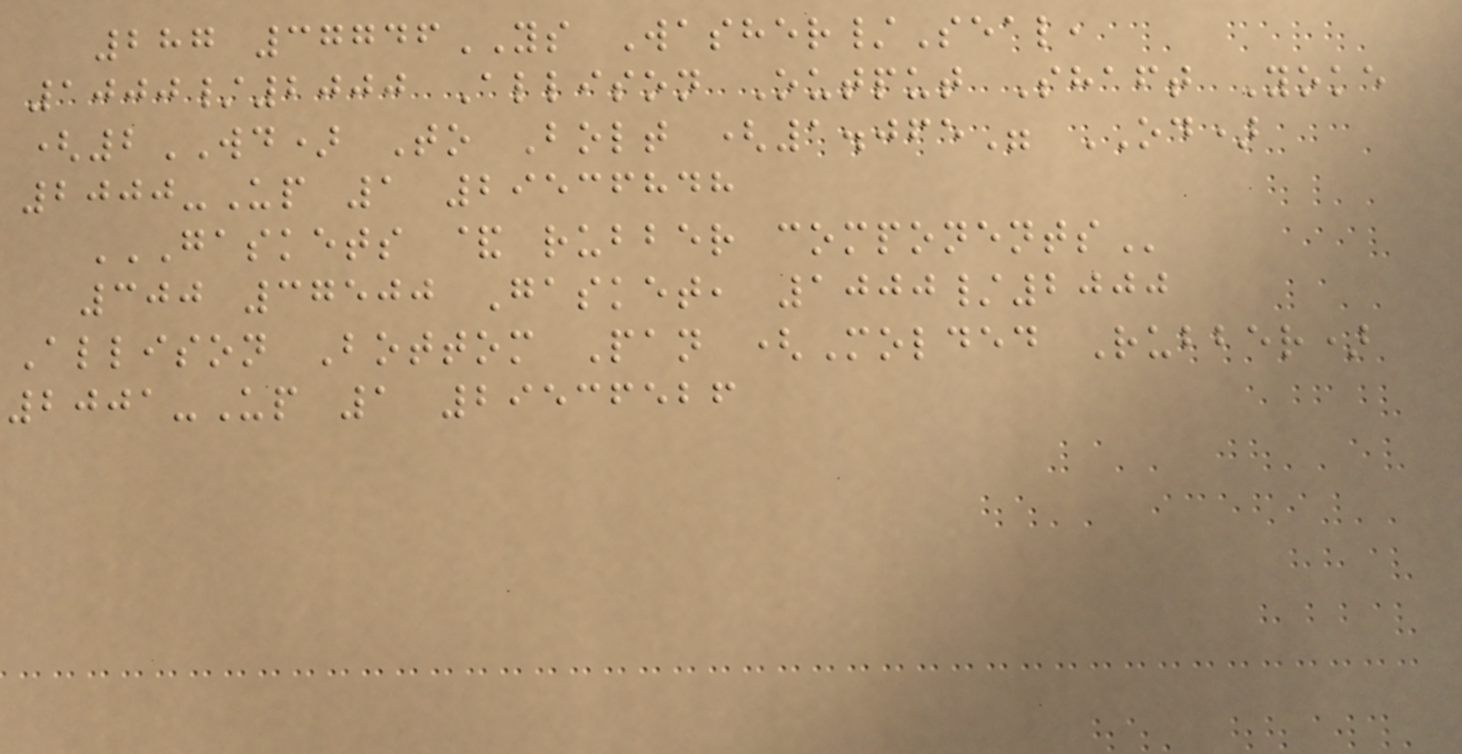287 37746YS Washer/Seal,
1000/2000 Allison Output Shaft Yoke
(2WD) To Bolt (1.065" OD)
2000-Up 1 29536848
GASKETS & RUBBER COMPONENTS
300 37500 Gasket, 1000/2000
Allison Bottom Pan (Molded Rubber)
2001-Up 1 29536526
